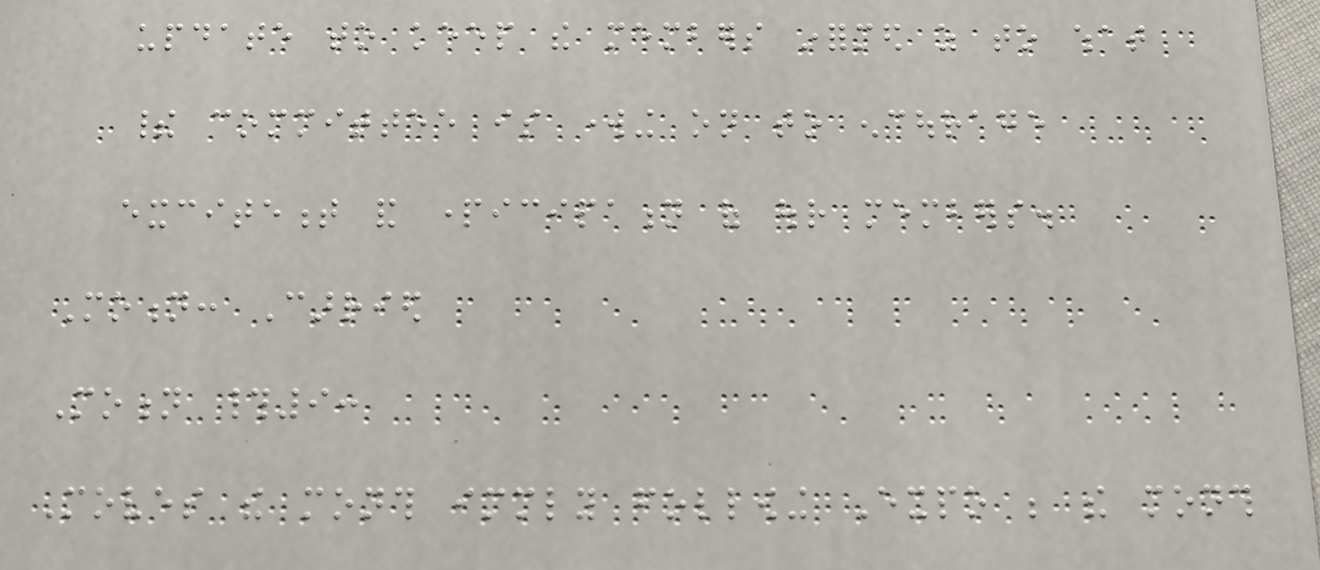update to keep the members informed as to what
their committee is working on to encourage
excitement and participation of our members.
Motion: Carried
Motion #9:
Moves the month immediately following Expo be the month
